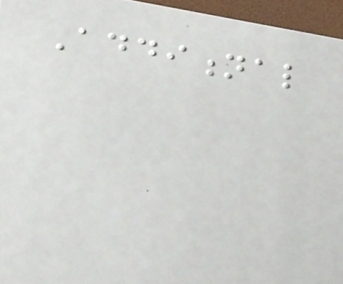Additional
